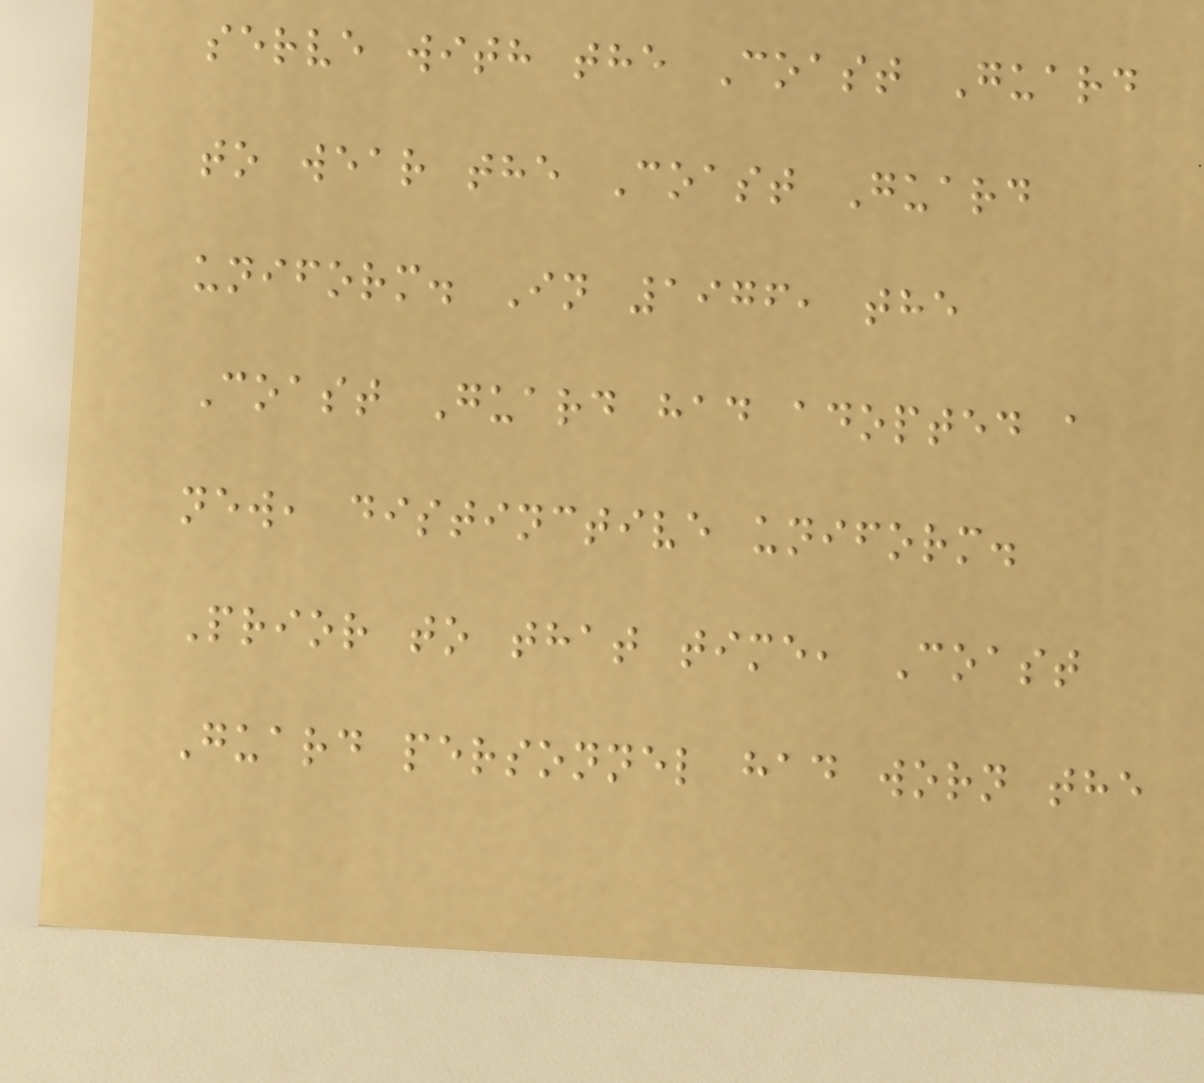serve with the Coast Guard
to wear the Coast Guard
uniform. In 1976, the
Coast Guard had adopted a
new, distinctive uniform.
Prior to that time, Coast
Guard personnel had worn the
